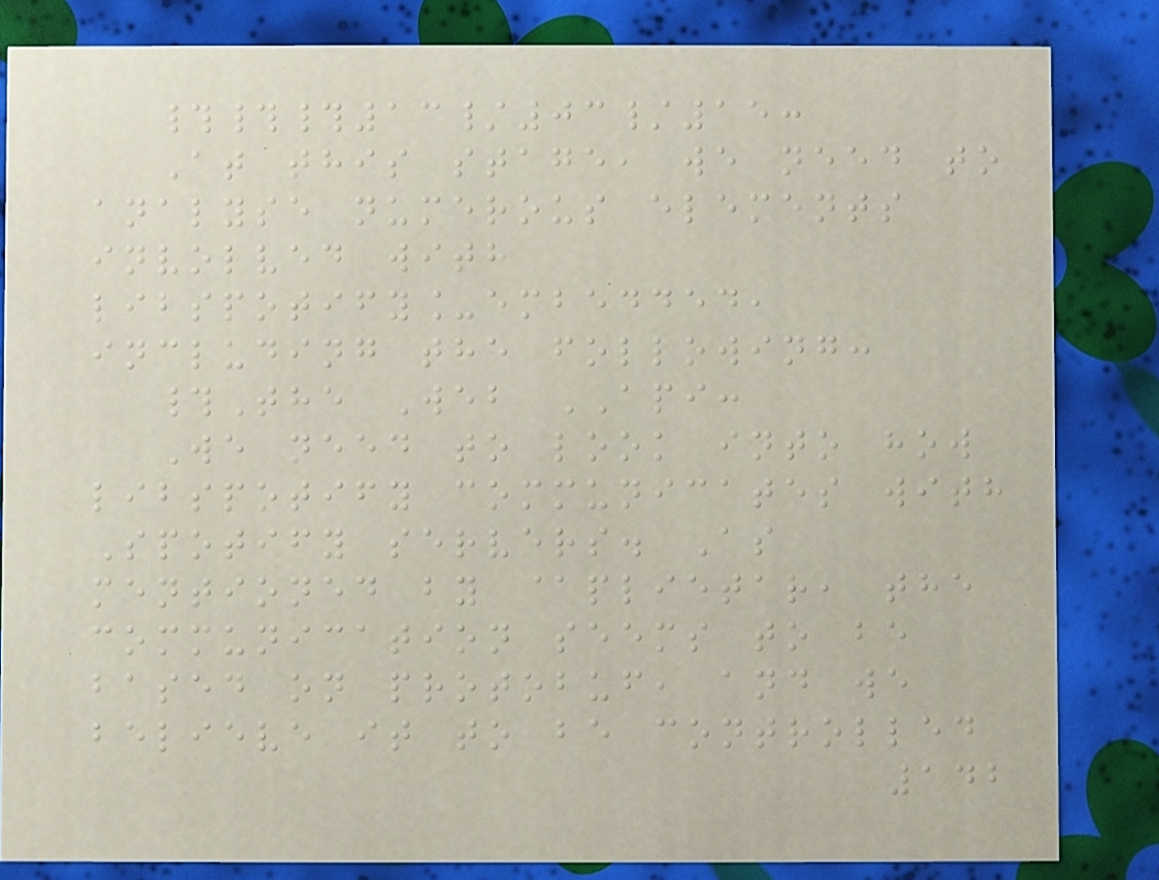###13/03/15:
At this stage, we need to
analyse numerous elements
involved with
libspotify_embedded,
including the following:
#The Web API:
We need to look into how
libspotify communicates with
Spotify servers. As
mentioned by @plietar, the
communication seems to be
based on protobuf, and we
believe it to be controlled
142
